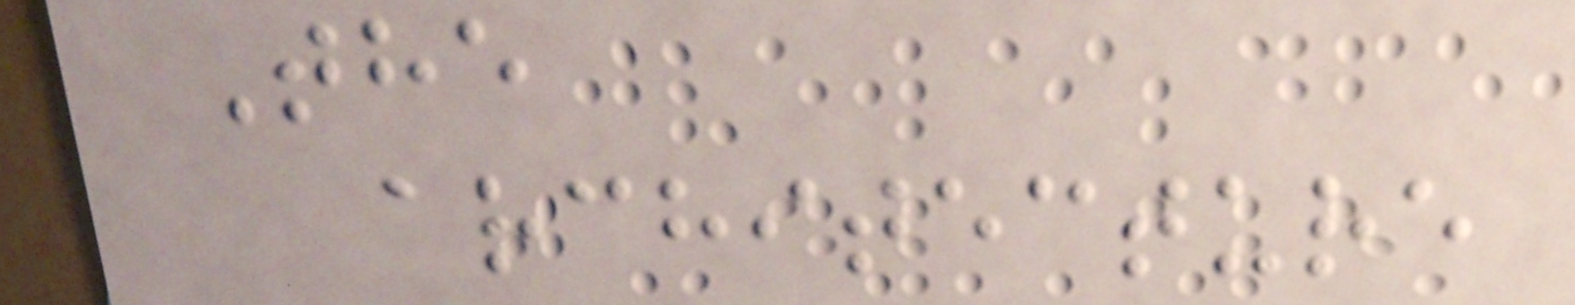The
architecture
